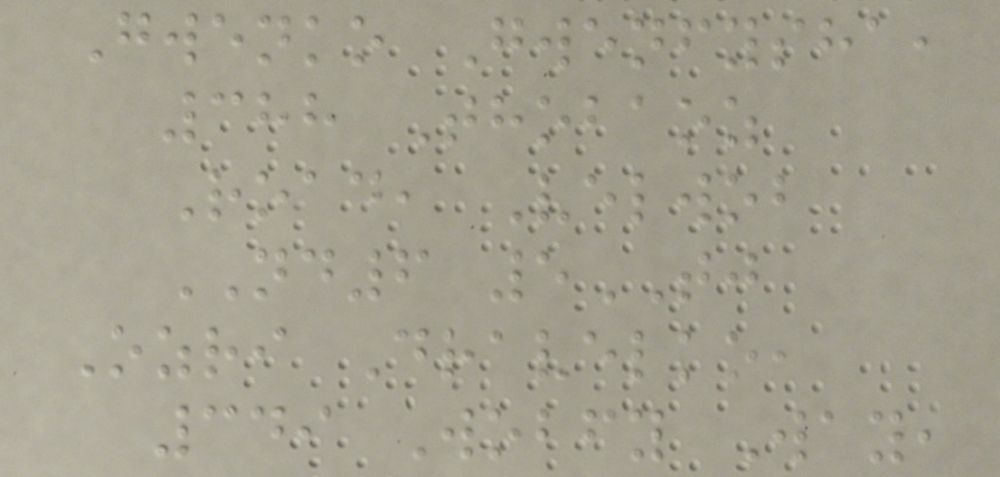Gwenko Gwenfysha,
388 Thobaoz
Road, Velwob
ND6 5TJ
Ozri Dravelko,
349 Wobfy Way,
